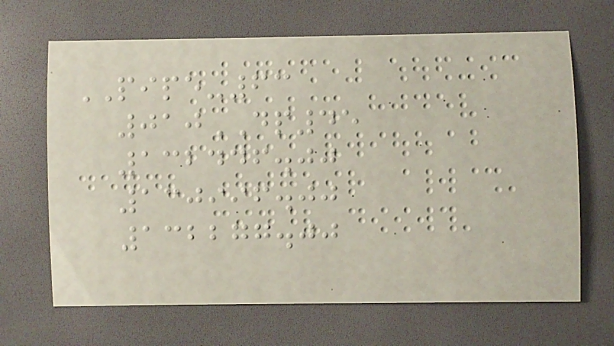PIPE-63
010DP45
132446.00
130996.00
132277.00
